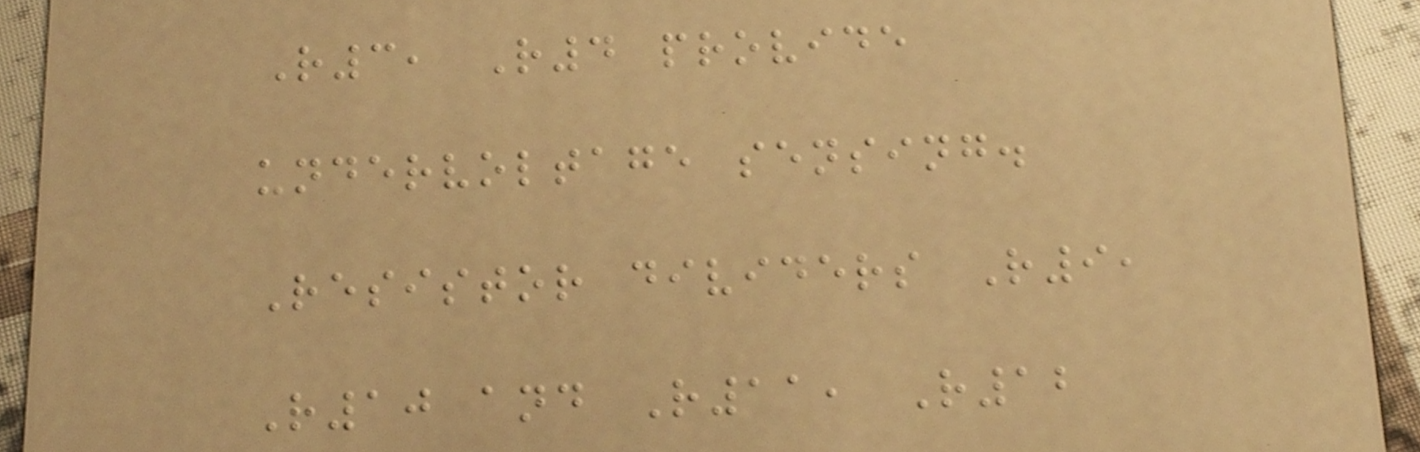R3, R4 provide
undervoltage sensing.
Resistor dividers R9,
R10 and R11, R12
